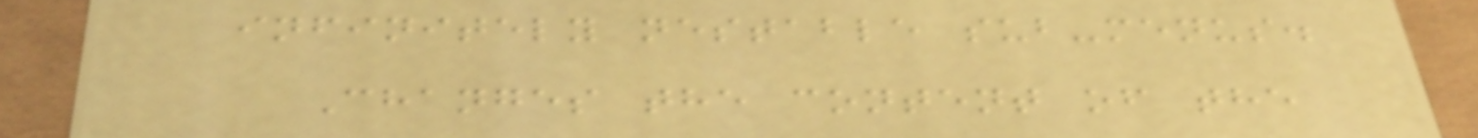infinitely nestable sub-menus.
Changes the content of the
